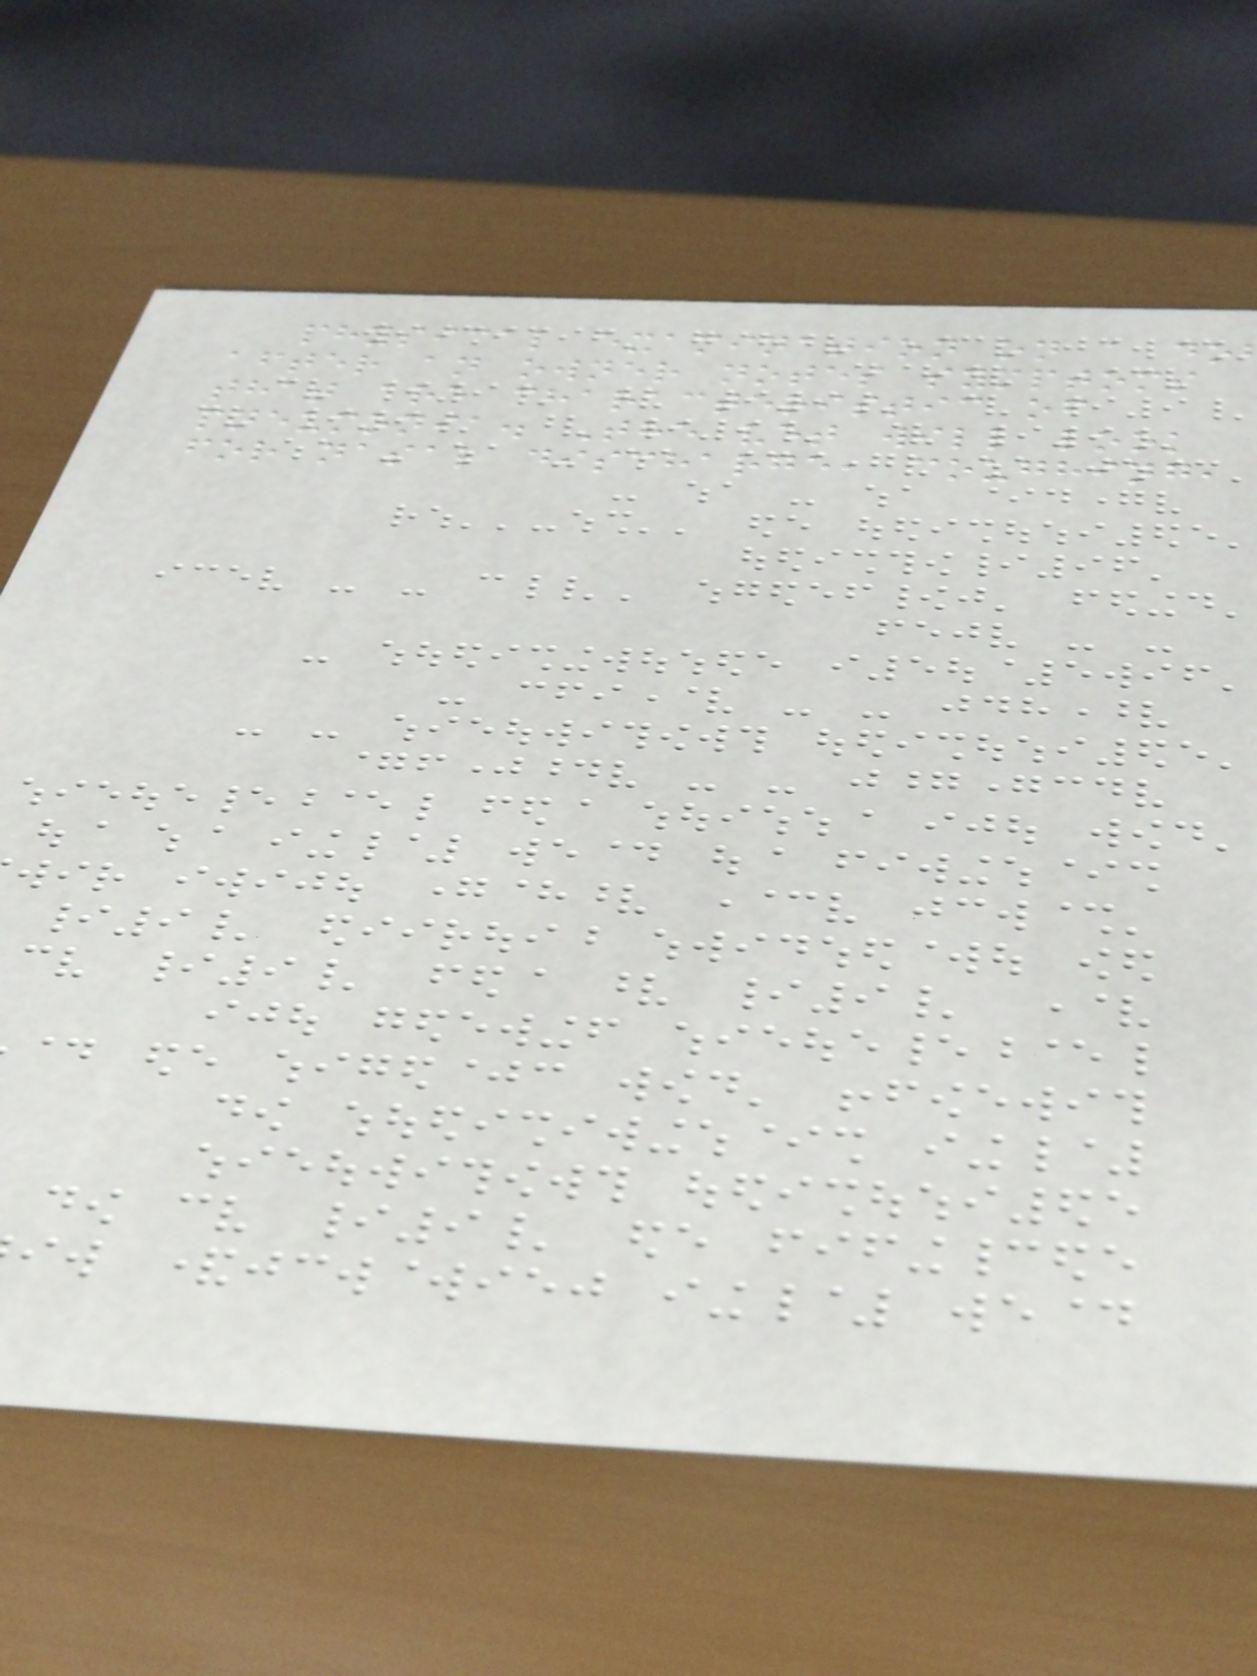physical examination on a do
after an owner notes symptoms
that are characteristic of
pneumonia. The vet will look
for nasal discharge, coughing,
